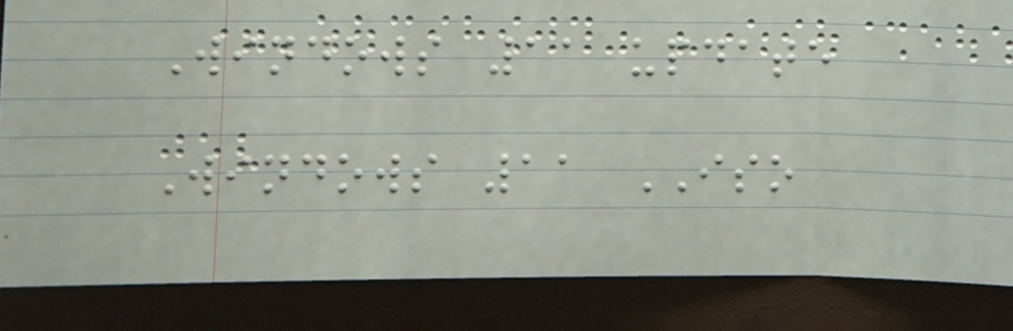Windows 11 update
Windows 11 ISO
